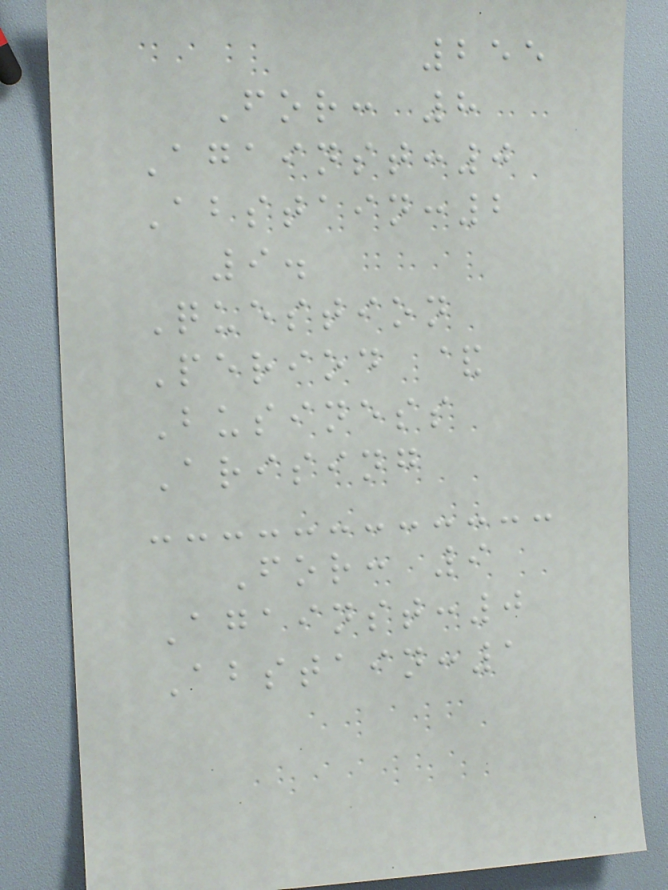255
For: 8
Against:0
Abstain:2
9.
Question
Period &
Business
Arising
For: 9
Against:0
Abstain:1
